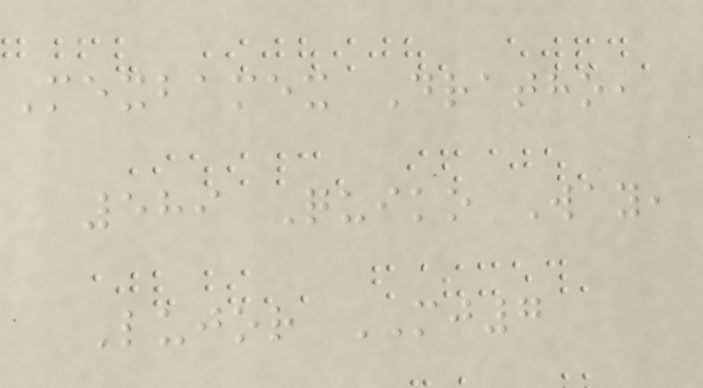Mexbamex Dratho,
589 Quiko Way,
Lujor MJ7
